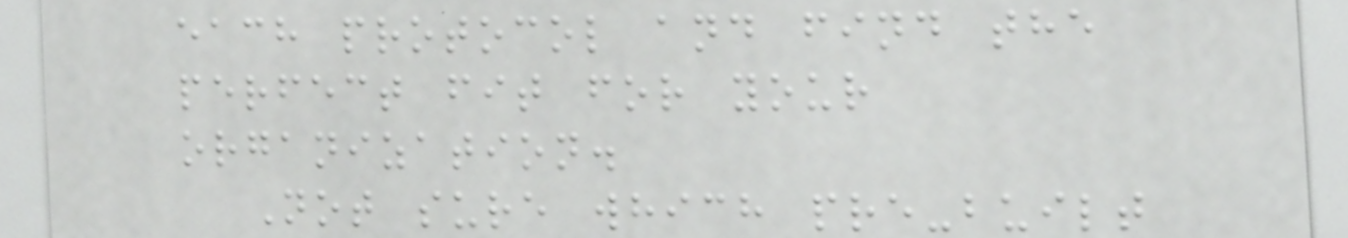each protocol and find the
perfect fit for your
organization.
Not sure which pre-built
